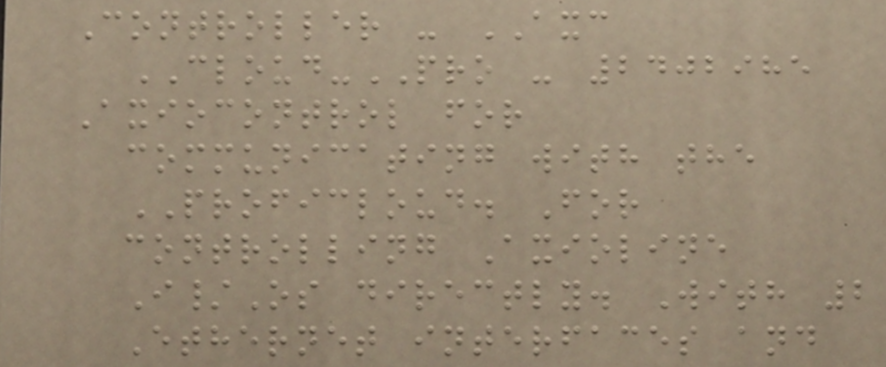Controller - AXC
CLOUD-PRO - 2402985
Axiocontrol for
communicating with the
PROFICLOUD. For
controlling Axioline
I/Os directly. With 2
Ethernet interfaces and
